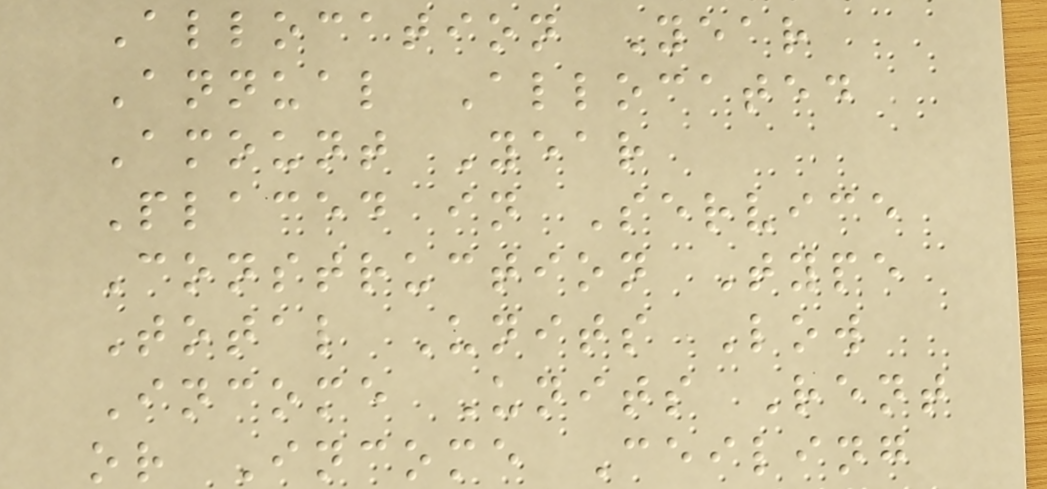Allocation Year
Annual Allocated
Amount Year
Placed in Service
Construction Type
Total Units Low
Income Units Rent
or Income Ceiling
